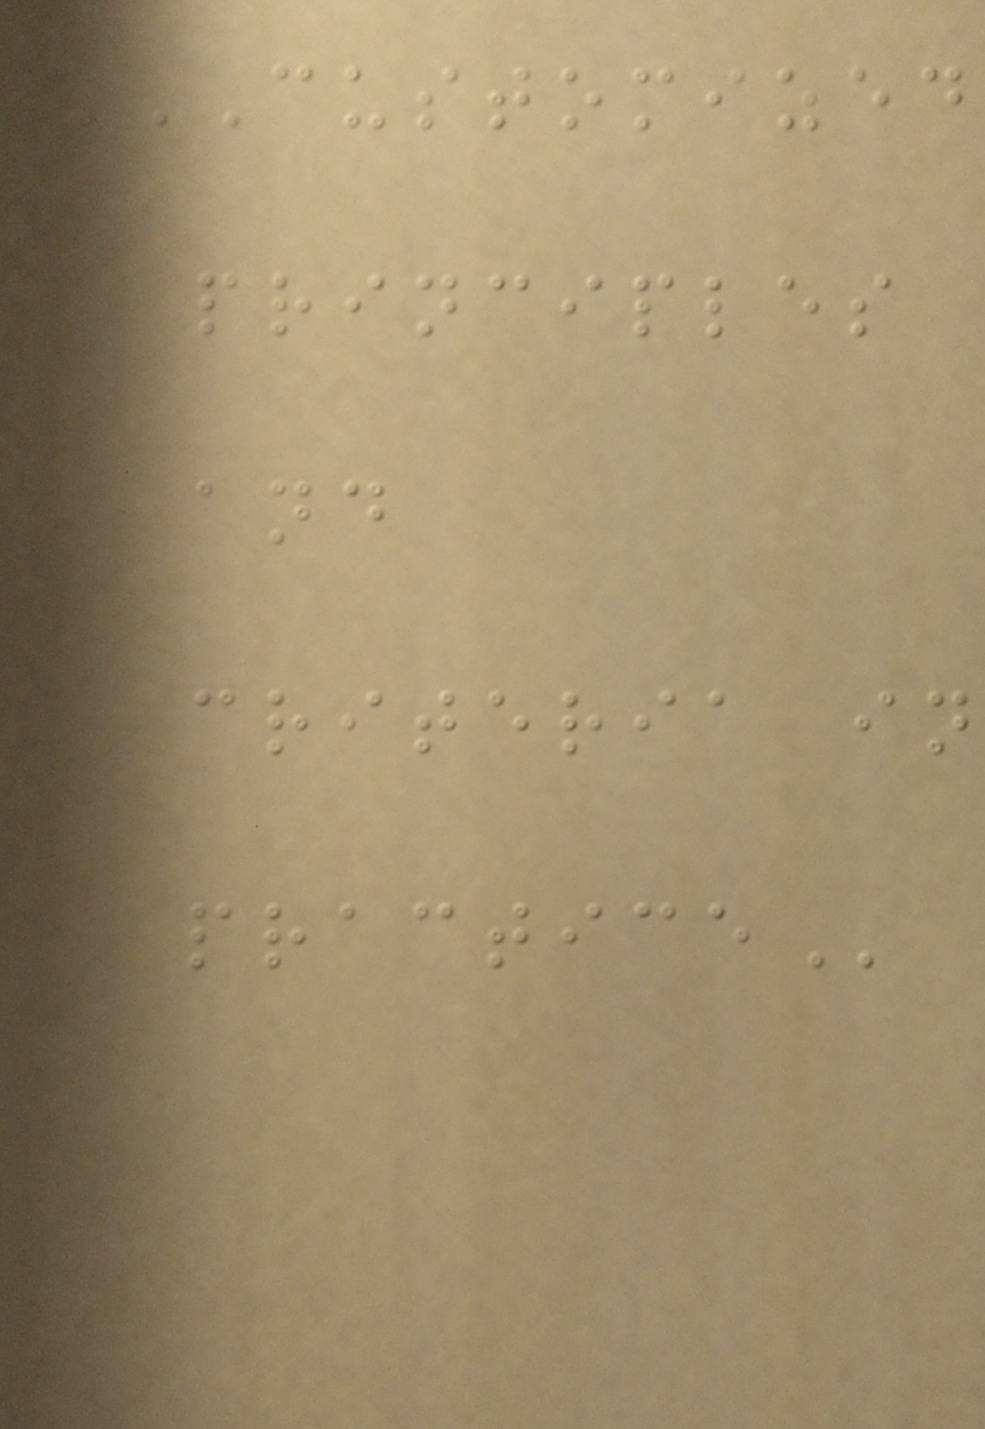CUSTOMIZED
PRINCIPLES
AND
CRITERIA IN
PRACTICE
